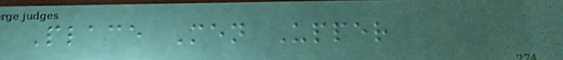Place Men Upper
